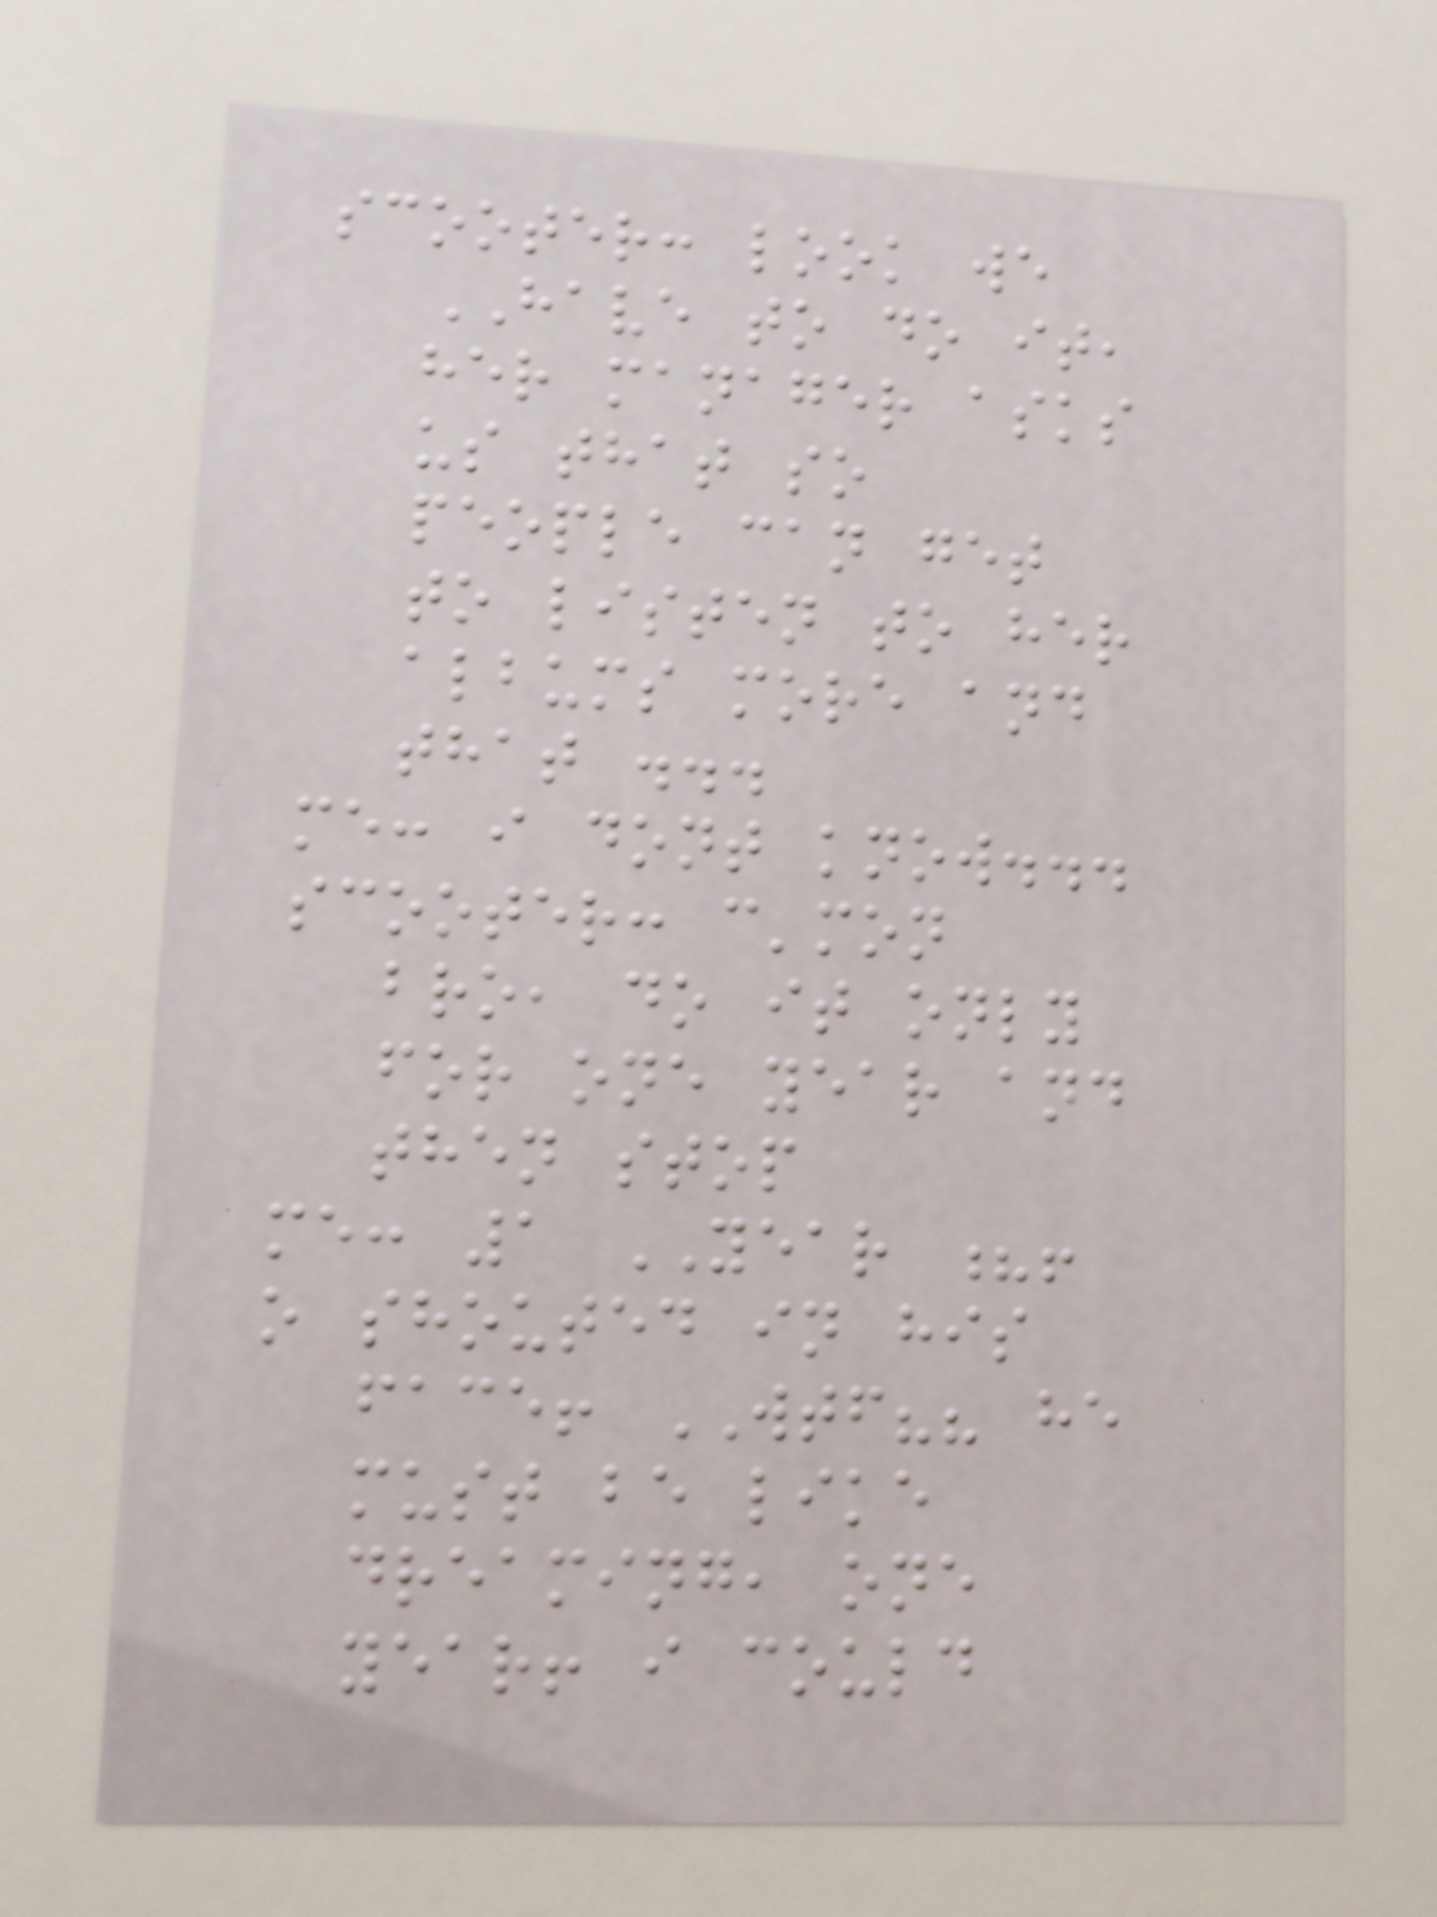scooter: look we
HAVE to do it,
her manager asks
us that so
people can get
to listen to her
albums more and
that ...
me: i dont know...
scooter: c'mon
bro, do it only
for one year and
then stop
me: 1 YEAR ?!
o shouted in his
face! WTF?? he
must be like
dreaming, one
year! i could
